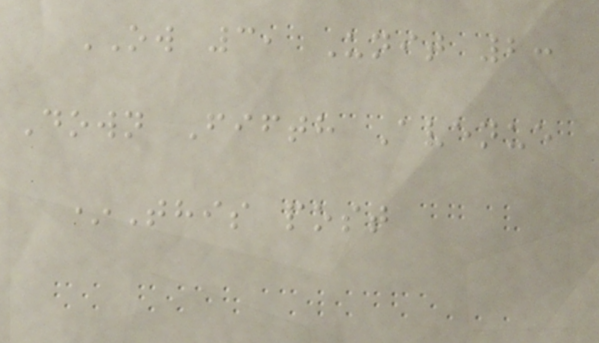OW 3, Unit 2:
Down Fifth Avenue
*This post
